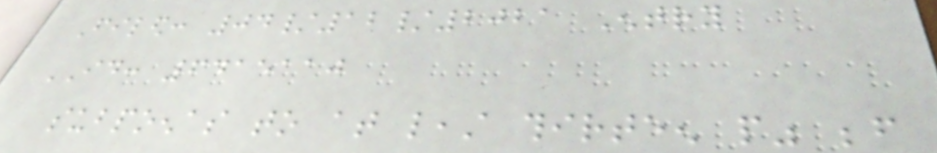Filed: 04/12/2021 Entry
ID: 6415110
subpoenas to at least thirteen people" before
